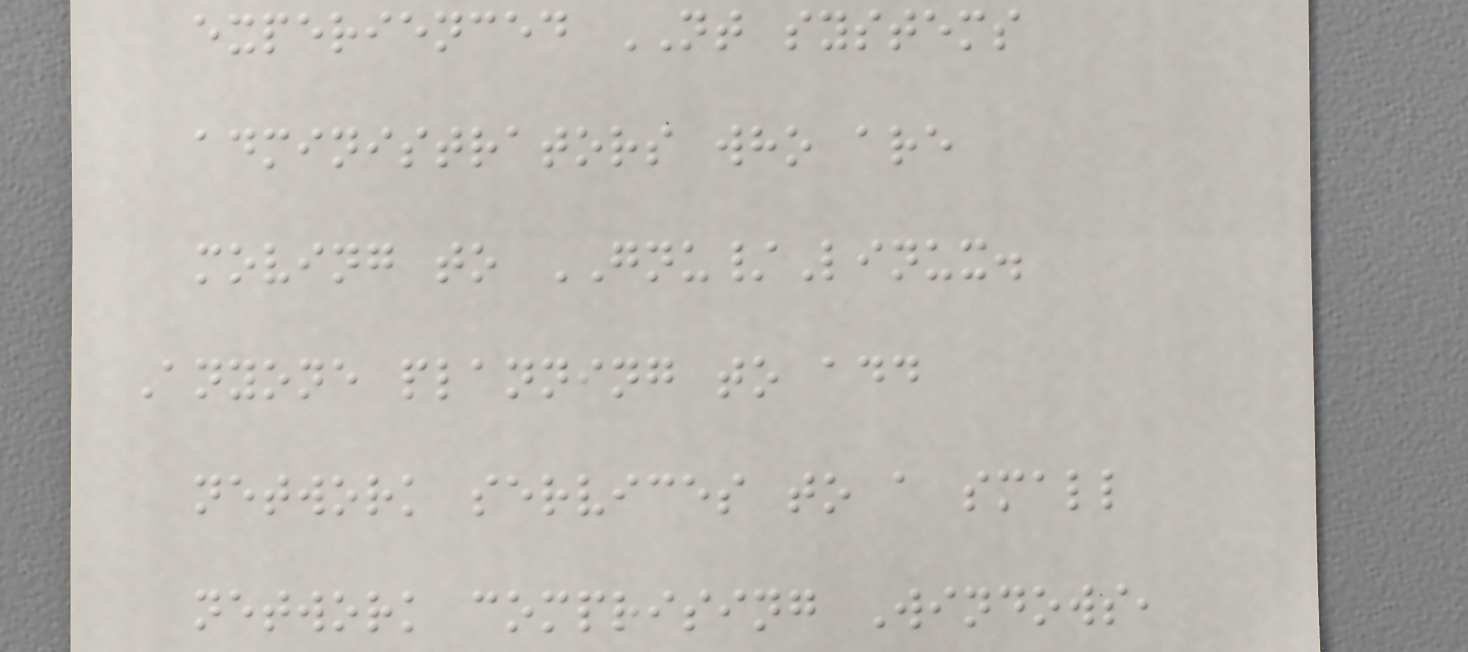experienced NT systems
administrators who are
moving to GNU/Linux.
Anyone planning to add
network services to a small
network comprising Windows,
